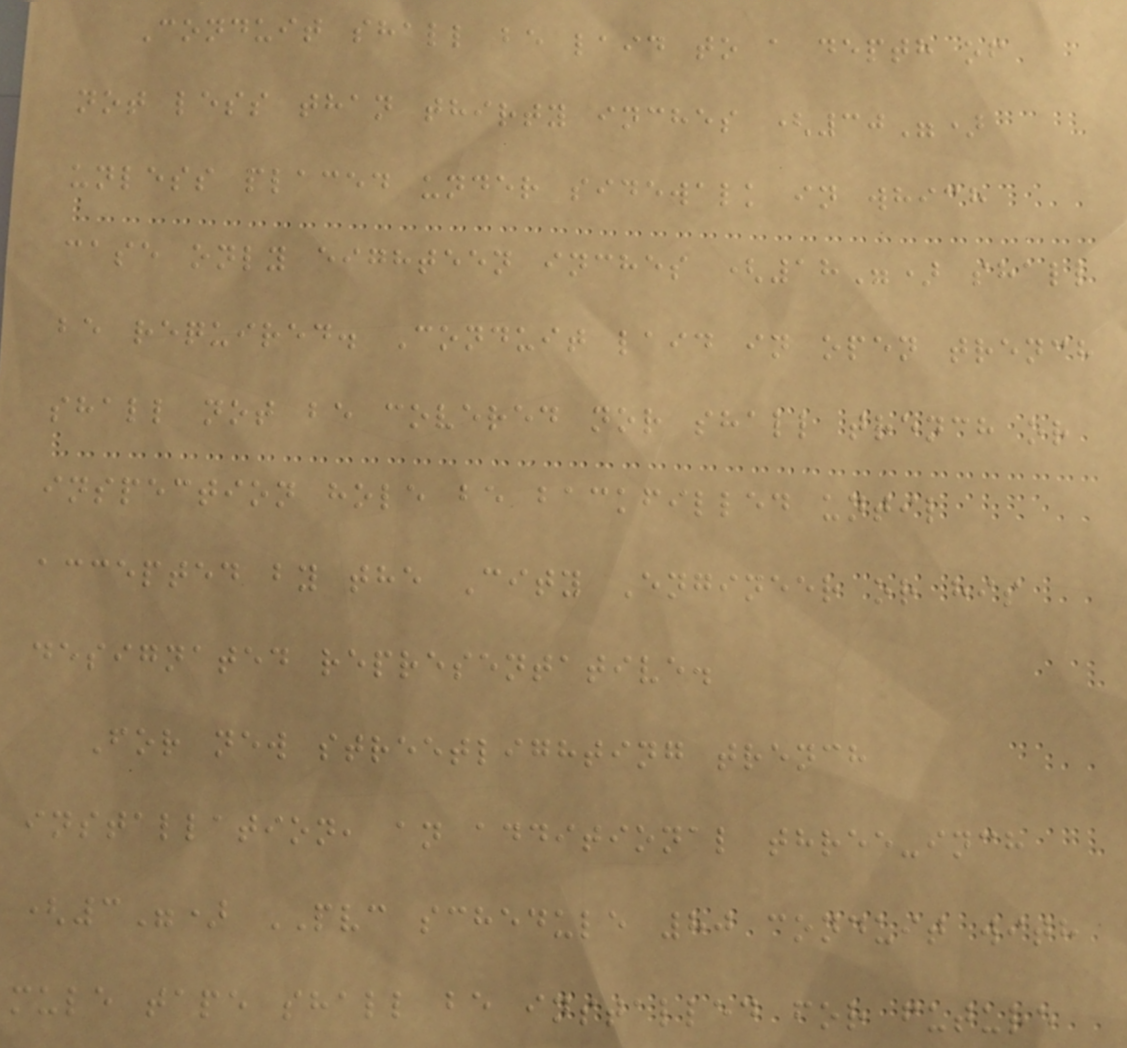Conduit shall be laid to a depth of
not less than thirty inches (30")
unless placed under sidewalk in which
case only eighteen inches (18") shall
be required. Conduit laid in open trench
shall not be covered nor shall trench or
inspection hole be backfilled until
accepted by the City Engineer or his
designated representative.
For new streetlighting trench
installation, an additional three-inch
(3") PVC schedule 80 conduit with
mule tape shall be installed for future
